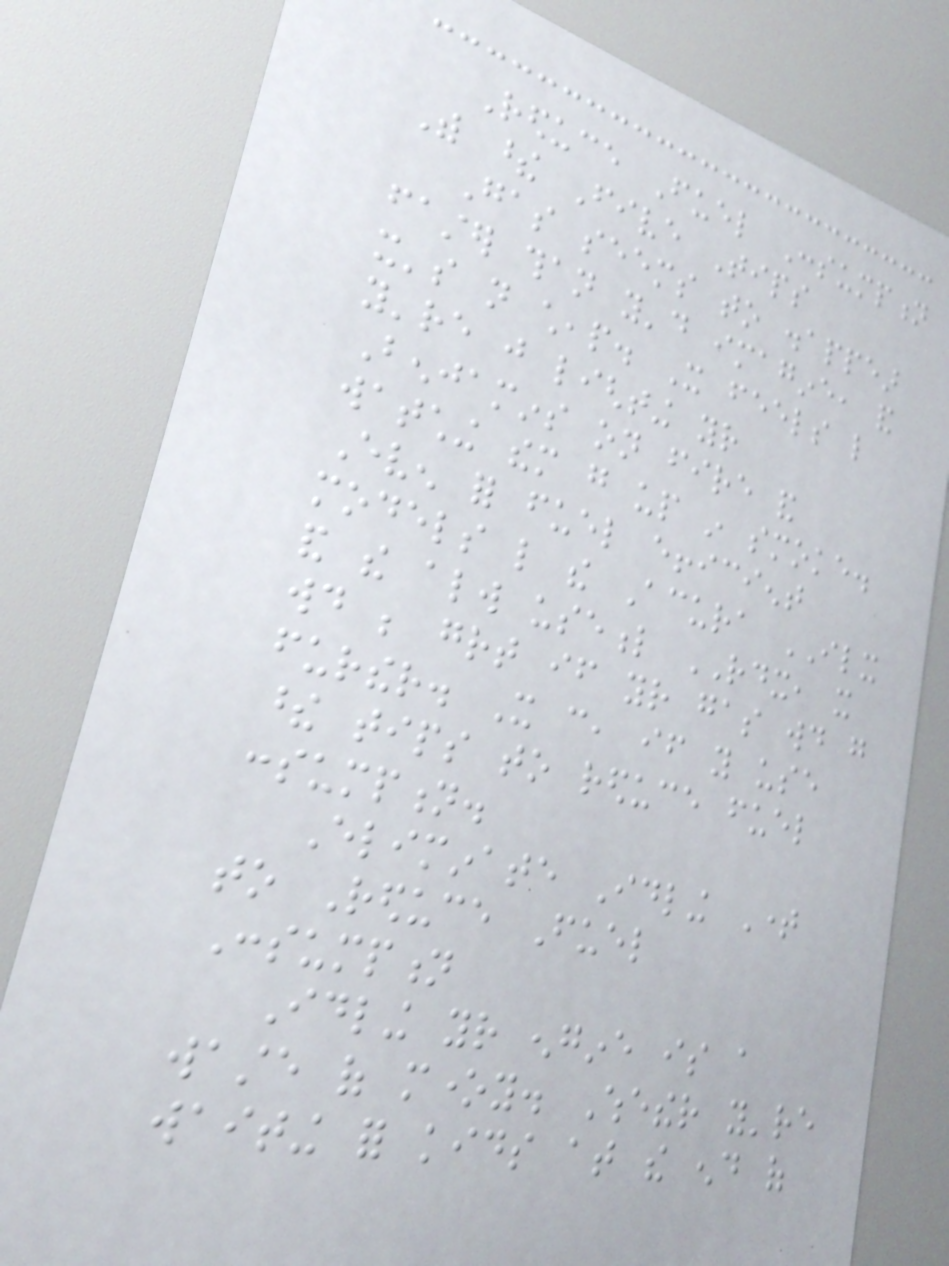Reduce Fuel Consumption
With these Five Tips
Gas seems to disappear
faster than you'd imagine, and
it's not cheap. It feels like
you're just lighting your
Benjamins on fire and
watching them go up in smoke.
Even for fuel efficient
models like the Acura ILX
and the always useful RDX, it
would be great if your gas would go
further. It can, if you use
these tips to reduce fuel
consumption.
Eliminate Idling Time
to Reduce Fuel
Consumption
Idling your engine is a
waste of money. Whether you're
waiting for kids at the end of
